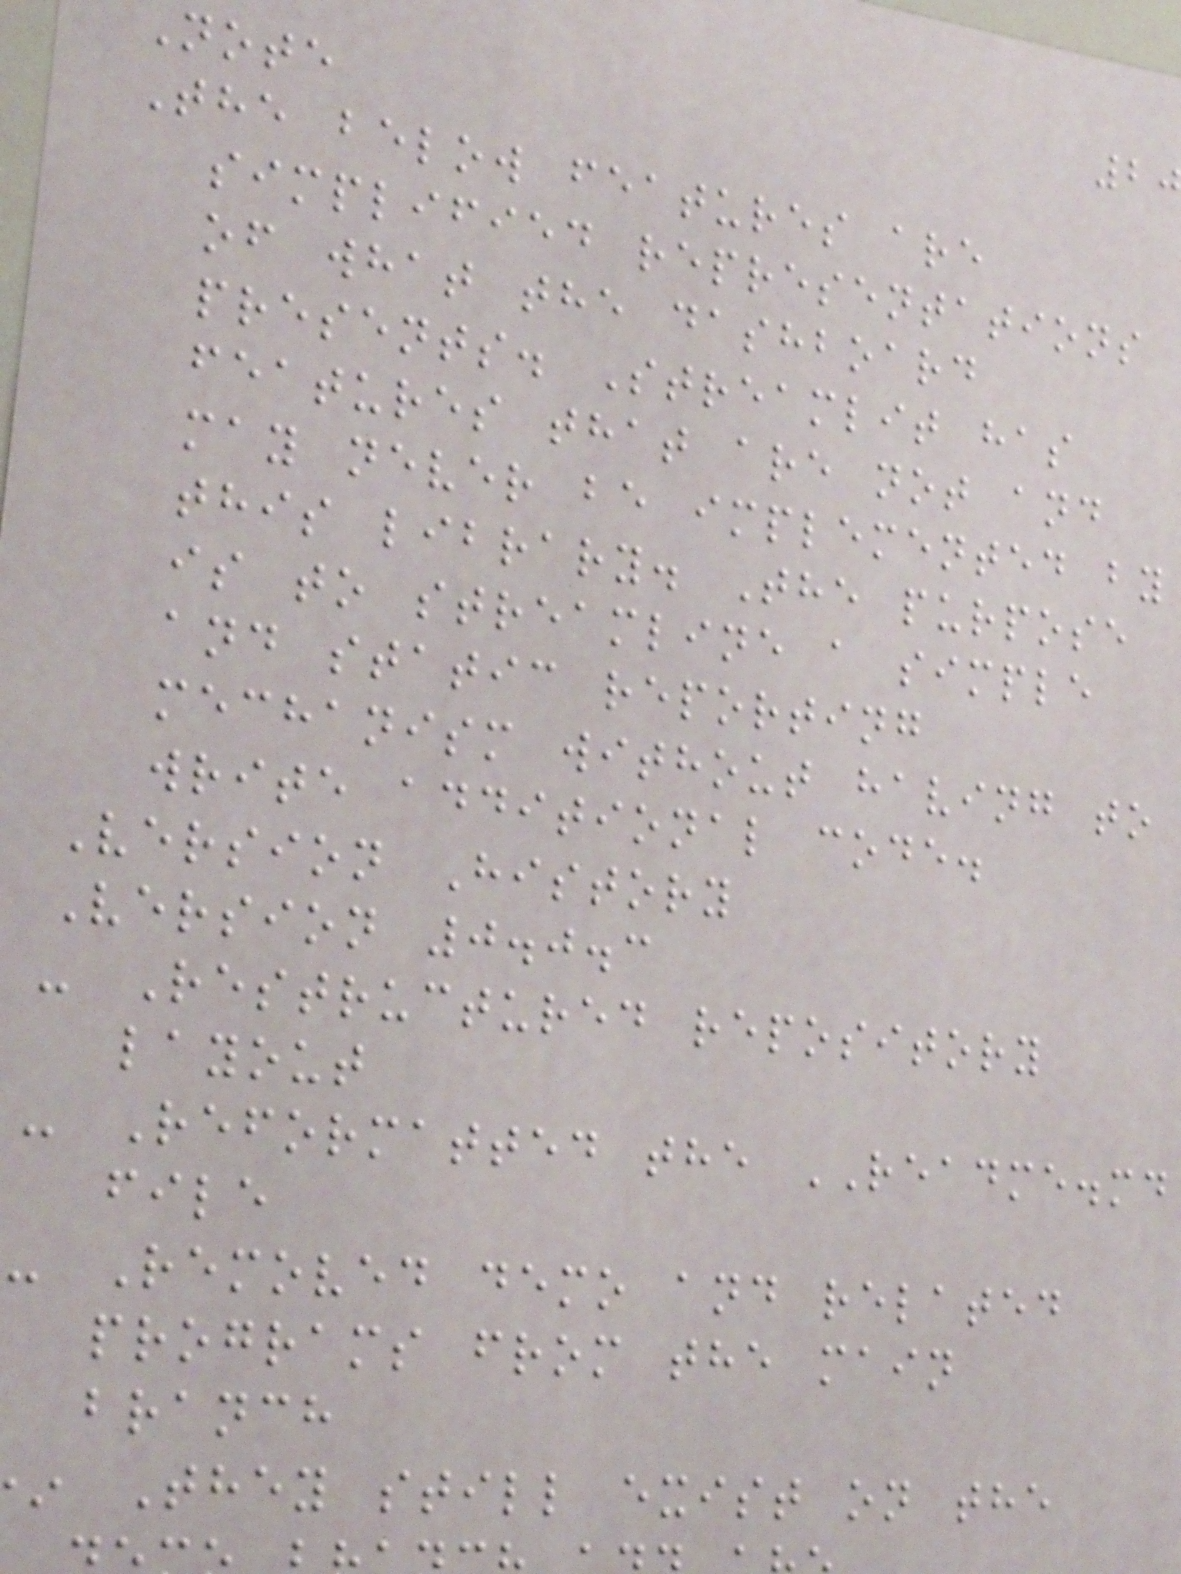Note
The below features are
simplified representations
of what the dashboard
presents. Streamlit has
features that are not and
may never be implemented by
this library. The purpose
is to streamline a simple
and static reporting
mechanism without having to
write additional code.
Version History
Version 0.0.3
- Restructured repository
layout
- Reformatted the README.md
file
- Removed demo and related
programs from the main
branch
They still exist on the
